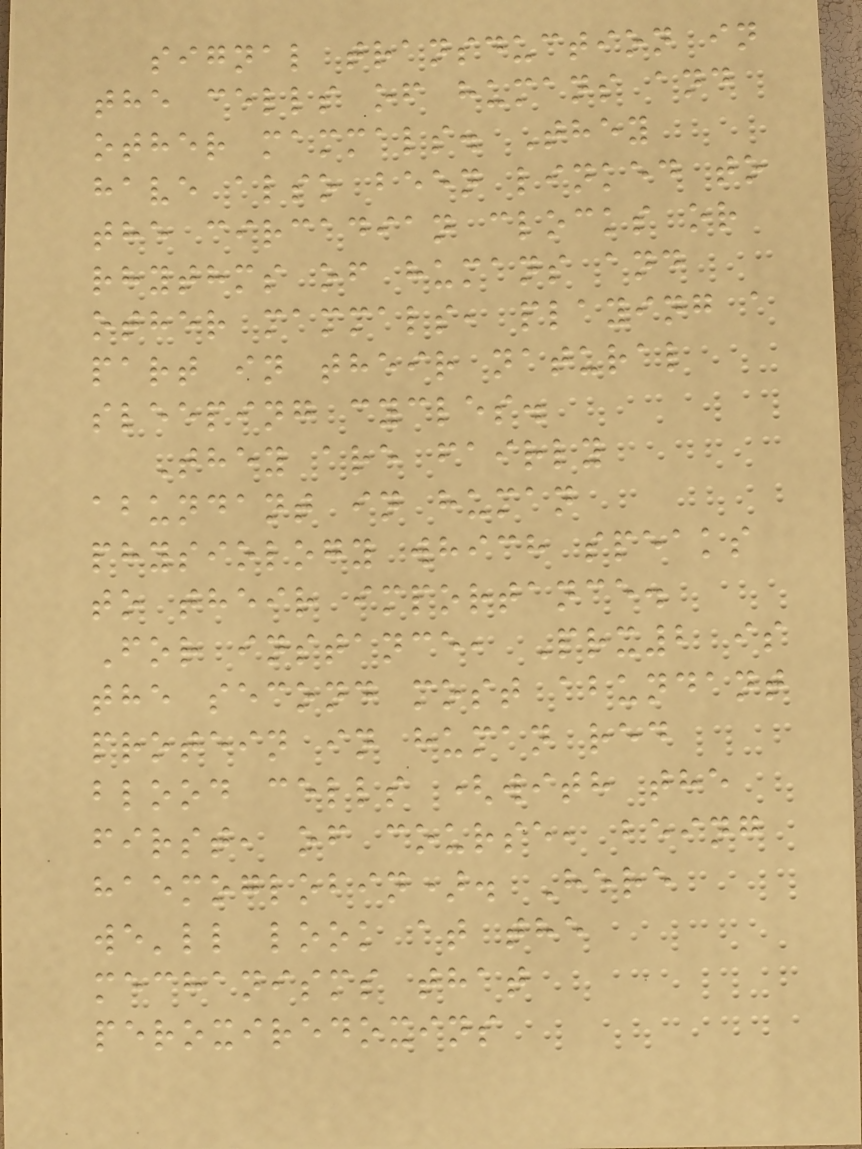signal transduction in
the cells of humans and
other mammals. They
have also been linked to
the circadian clocks or
rhythms of humans and
other mammals, playing a
part in their natural
sleeping cycles.
They are fairly
abundant in human
physiology which speaks
to their importance.
For instance, Prx2 is
the second most abundant
protein in human red
blood cells (with the
first, of course, being
haemoglobin). Here
we'll look at the
mechanisms that
peroxiredoxins
